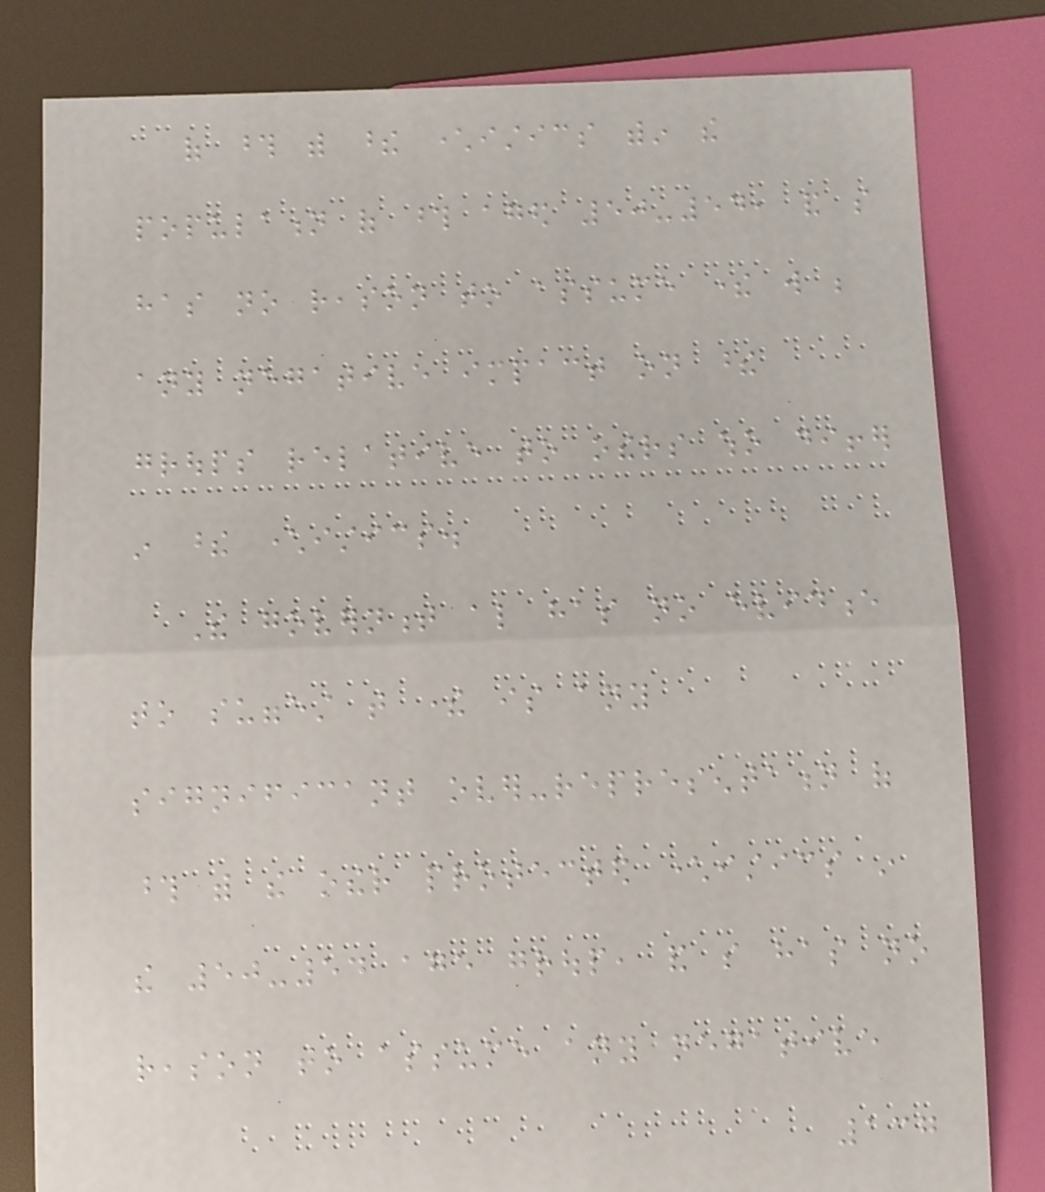of those with these characteristics within the
population of those aged 50-54, and so
has no reason to assume there will be
any negative impact on these
groups relative to others who differ
in these characteristics.
The government also has no evidence
to suggest that there is any
significant over-representation of
those with the other protected characteristics in
the 50-54 age group, and so has no
reason to assume any negative
137
